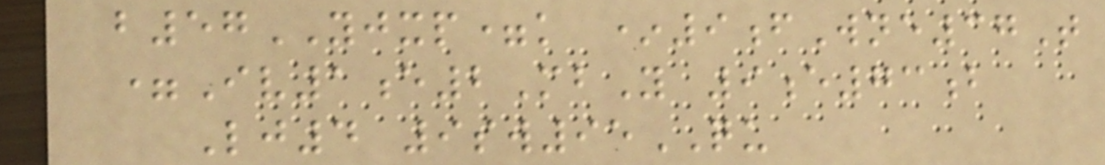b57YJXP=k *9fWne37T
=Iv1e2MbY 9e73b
Lj4 9sw95QU
